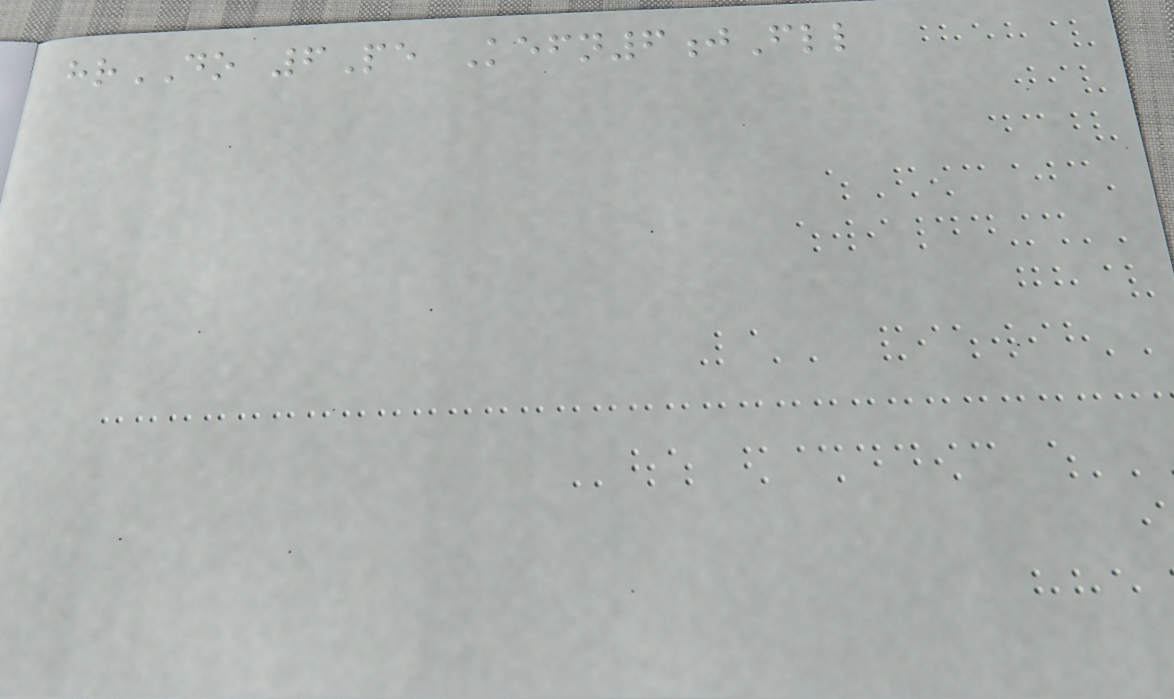hrDO 6Pe Kefn6jFll
